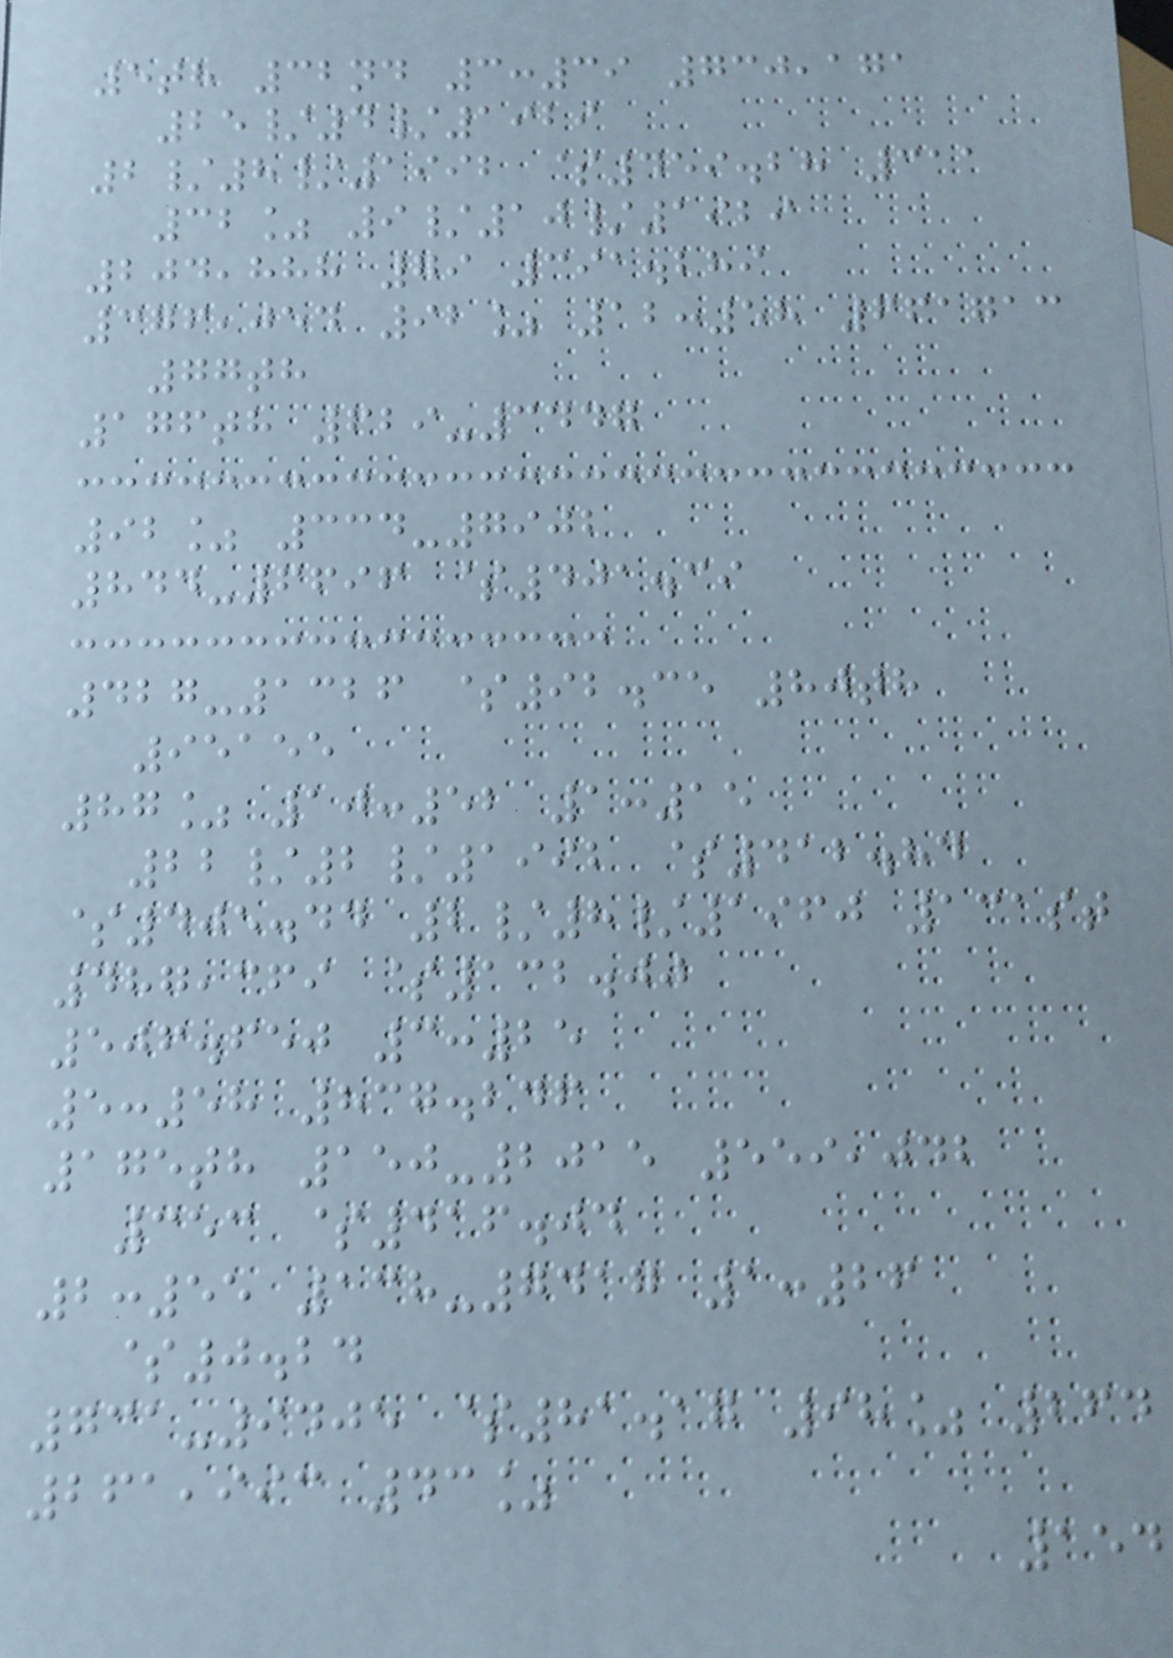5th 32nd 3:39 730,171
25/4/1929
2/8/1992 $459.28 311
32% 9/10/1929
204,888 79 391.289
376,054 92% 12:58 661713
77th
176th 629-3447
92% 334-7902
844-6696 $401.39
427-1326 $92.35 80th
95155
87% 10:52 1:15
22/2/1992 $412.84
$405.44 2/8/1960 131st
487,369 $132.00
506.650 3:25
5:58 837.246
175th 150-2015 559,042
353 $416.04
2:55 138-7417 1:26
$0.24
731-9405 $81.17 98% 264
261,993 43%
154
